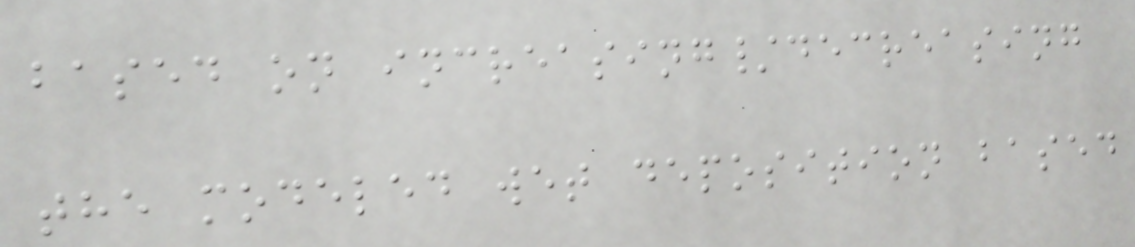based on increasing/decreasing
the modeled wet deposition based
